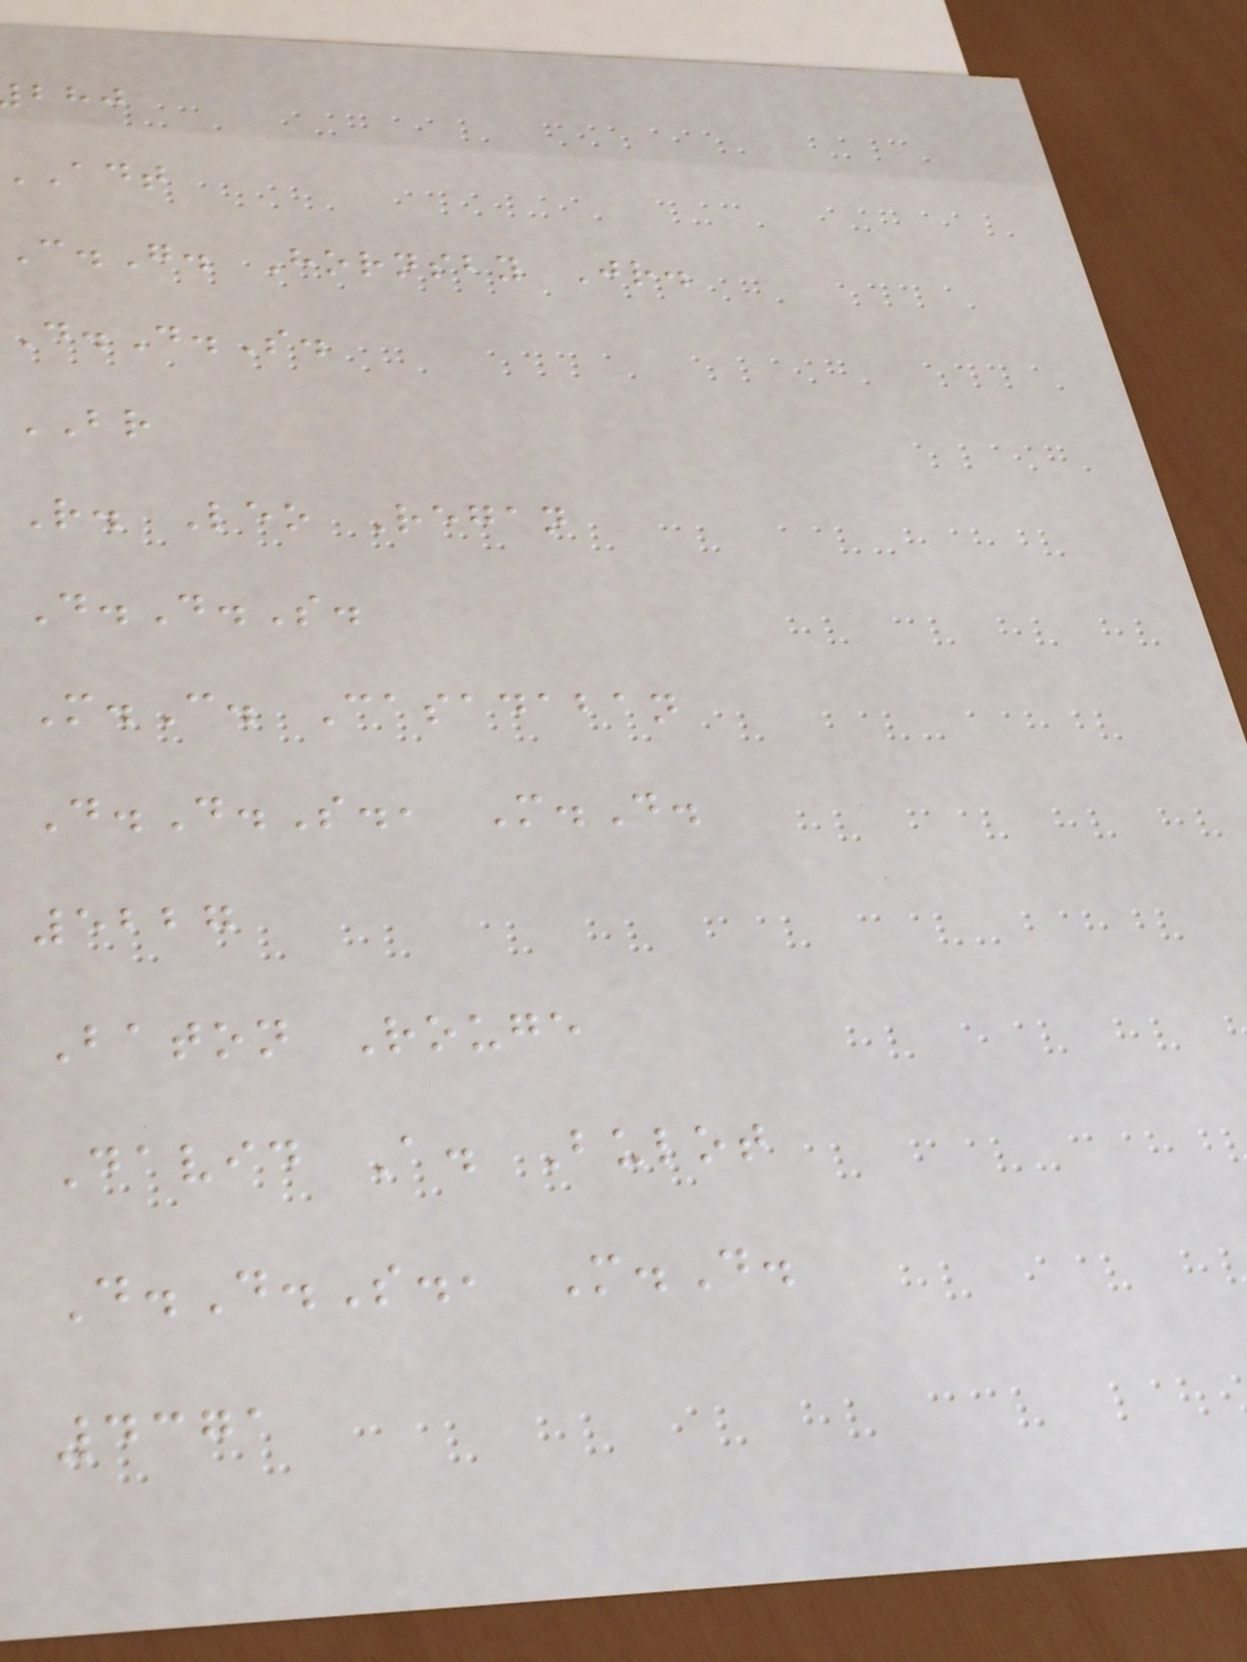C.G. Hornsby Jr.
D.D.S.
BR
R. Leo Regan
D.D.S.
M.C. Casadaban
D.D.S., M.D.
5227
Baton Rouge
David A. Bulot
D.D.S., M.D.
4371
